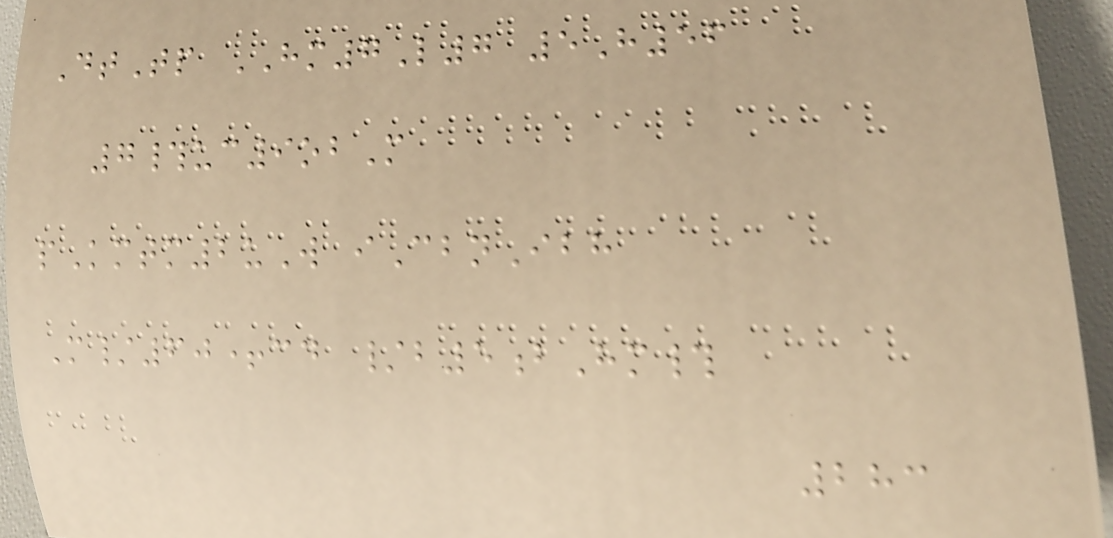DtTp HM7L7 5H56
7#uc9obM
pKmtm2uW iCbnIbh
M/60+cd /b5bHm#
283
